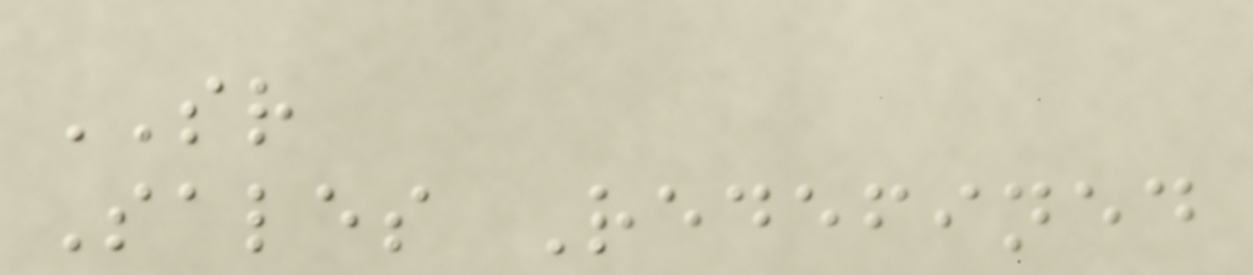SR
Sales Redefined
